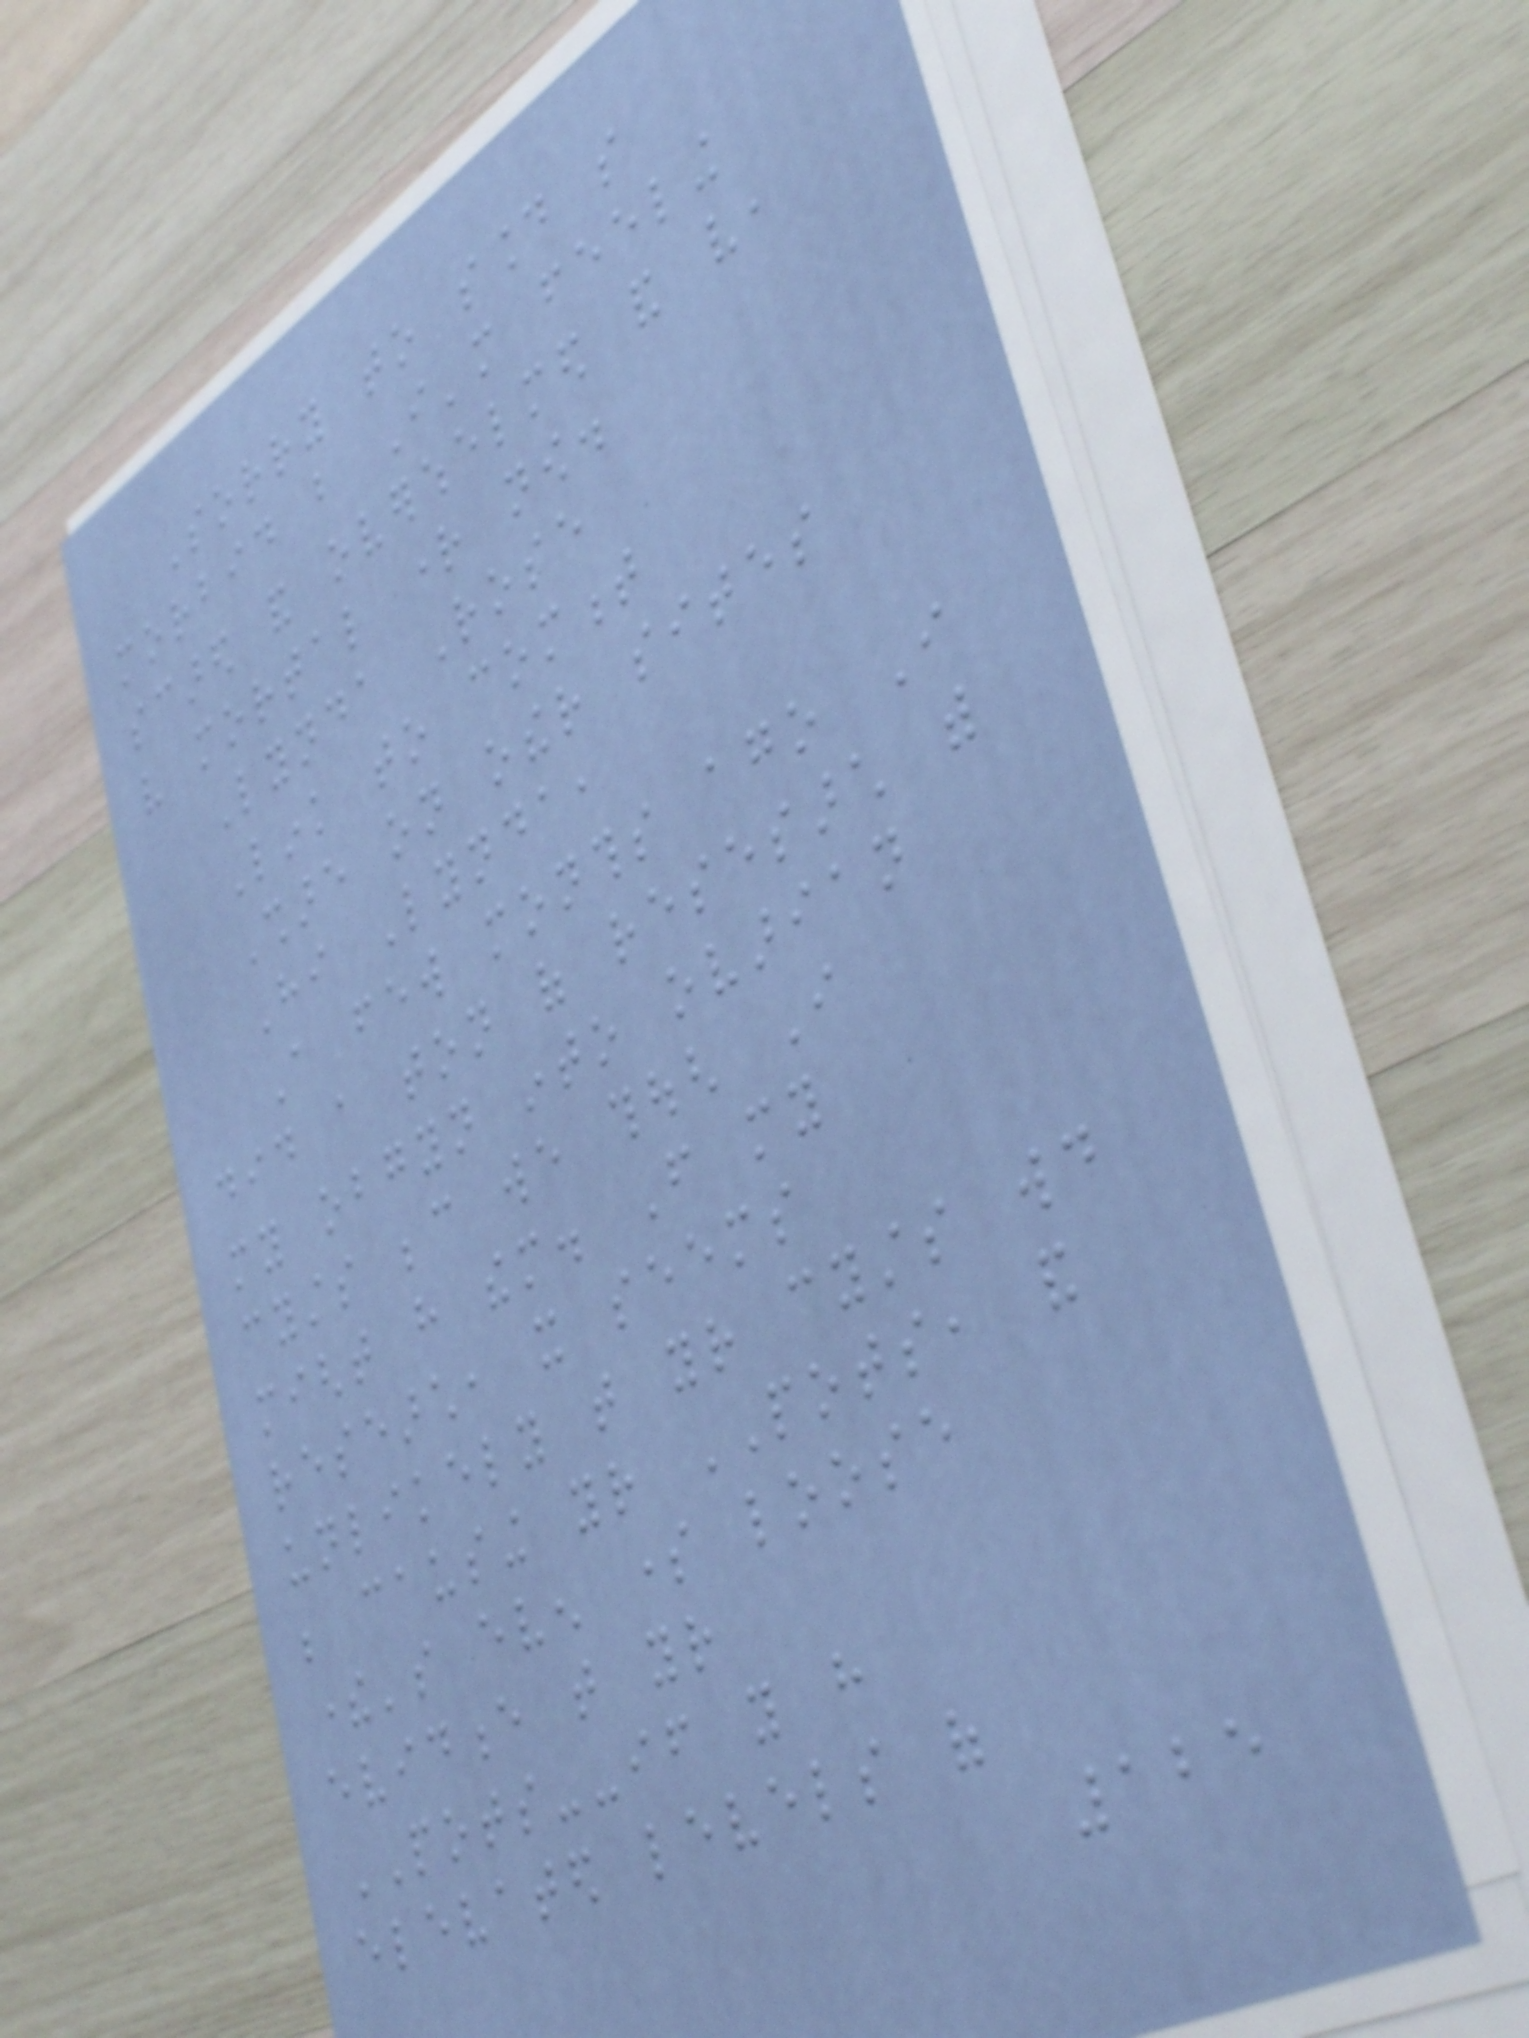Sorry to sound so
morbid but I'm feeling
scared and overwhelmed and very,
very mortal right now.
Lynda Rose
Link to comment
Share on other sites
Hi Lynda,
A few months ago I
did a ton of resesarch with
my obgyn into ovarian
cysts because we though I
might have them. From my
research, it seems
unlikely that your cysts would
be causing your POTS, and
there's even some loose
evidence that your
POTS--if you have
elevated levels of
125
